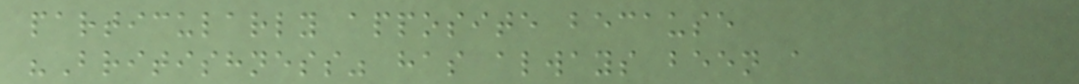particularly apposite because
"Britishness" has always been a
